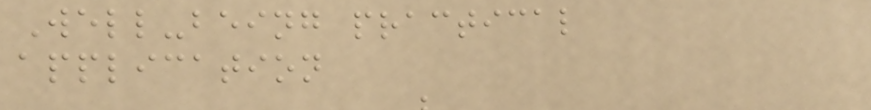Well-being practical
application
